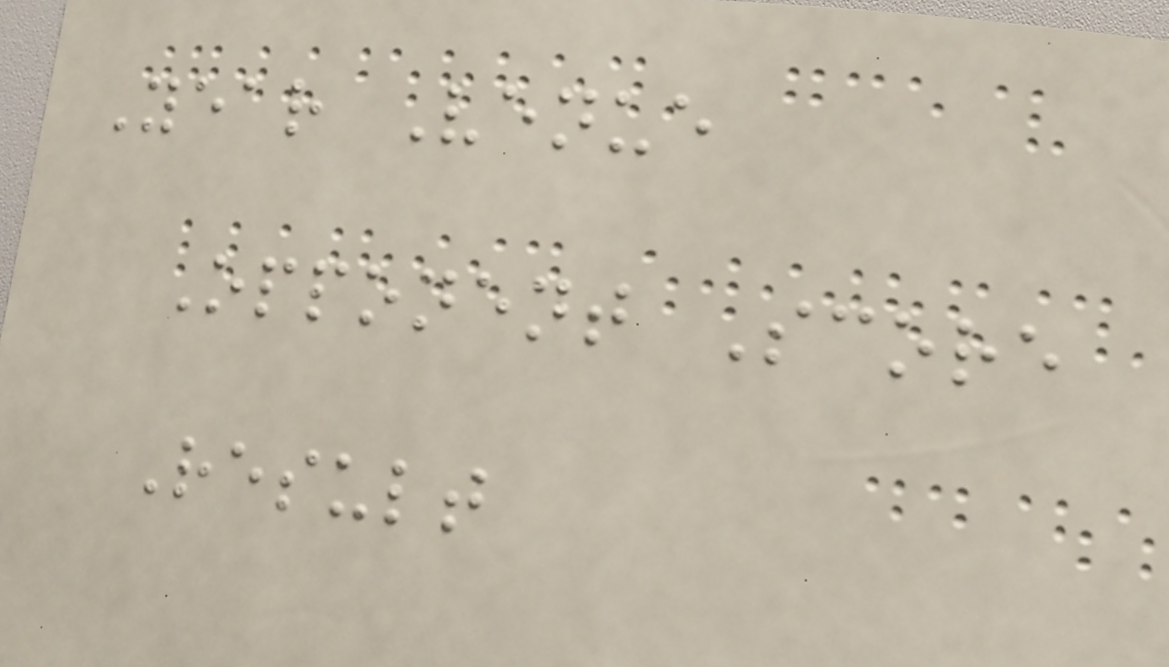Year Venue
Opponent Score
Result
